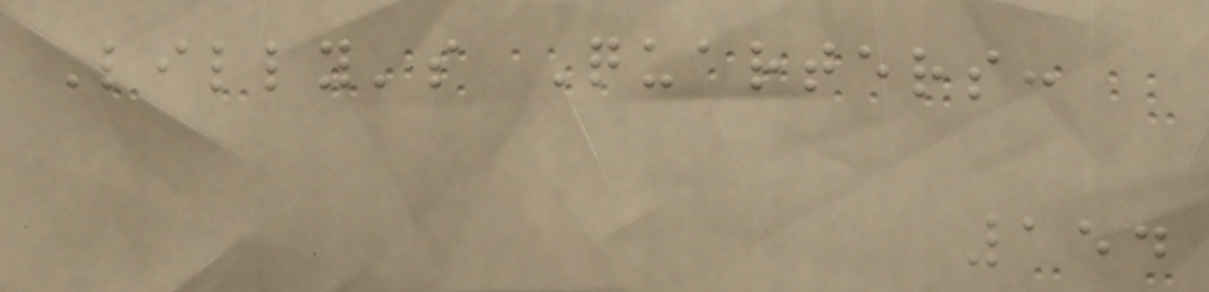Lilly's Quarters:
154
